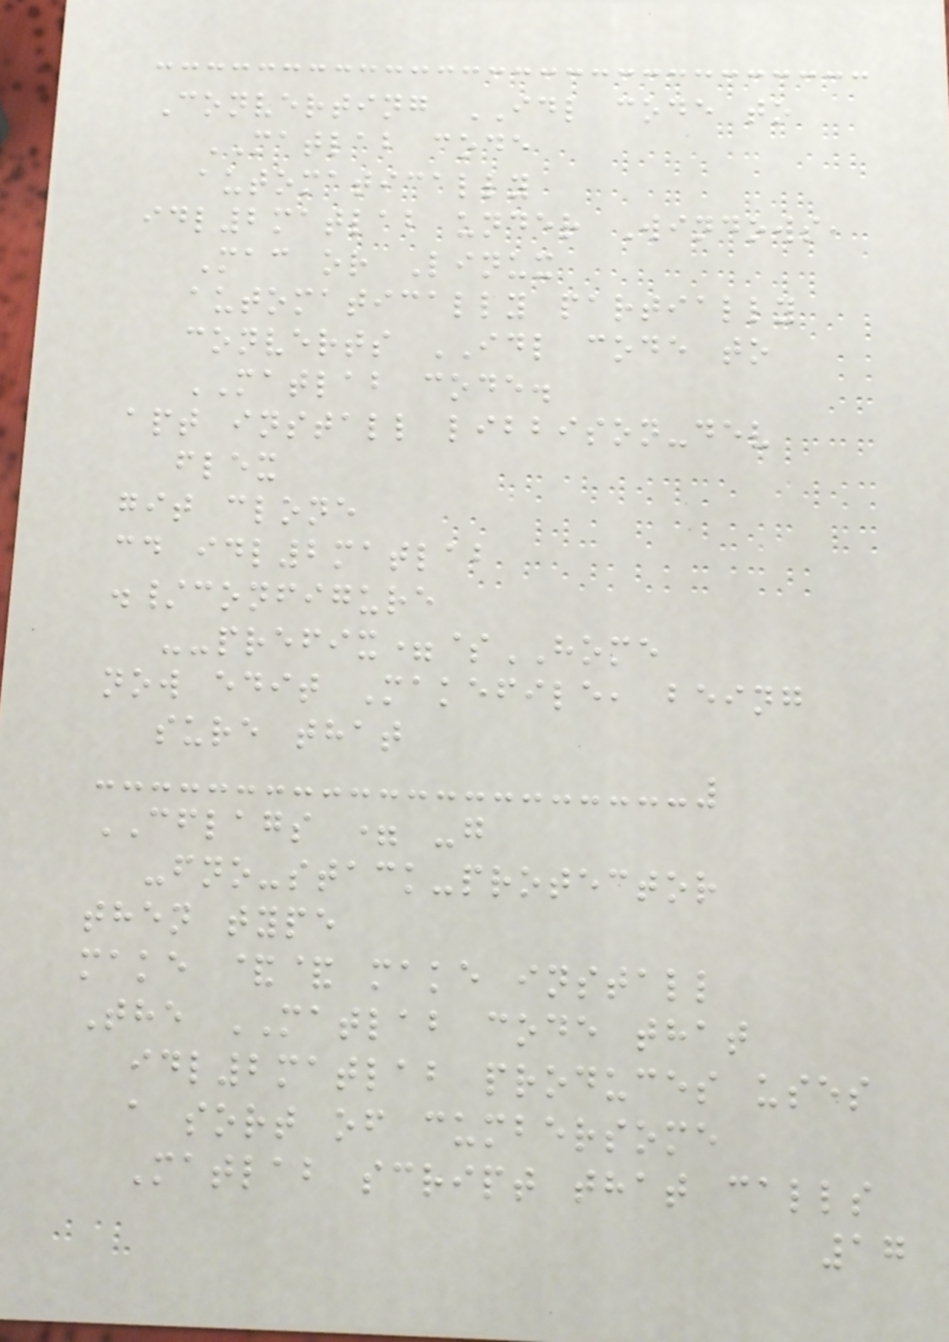Converting IDL code to
MATLAB code
automatically
idl2matlab under Windows,
Mac or Linux
automatically partially
converts IDL code to
MATLAB code.
apt install libbison-dev
flex
git clone
cd idl2matlab
./configure
--prefix=$HOME
now edit Makefile, being
sure that
CFLAGS = -g
-fno-stack-protector
then type
make && make install
The MATLAB code that
idl2matlab produces uses
a sort of cumbersome
Matlab script that calls
17
